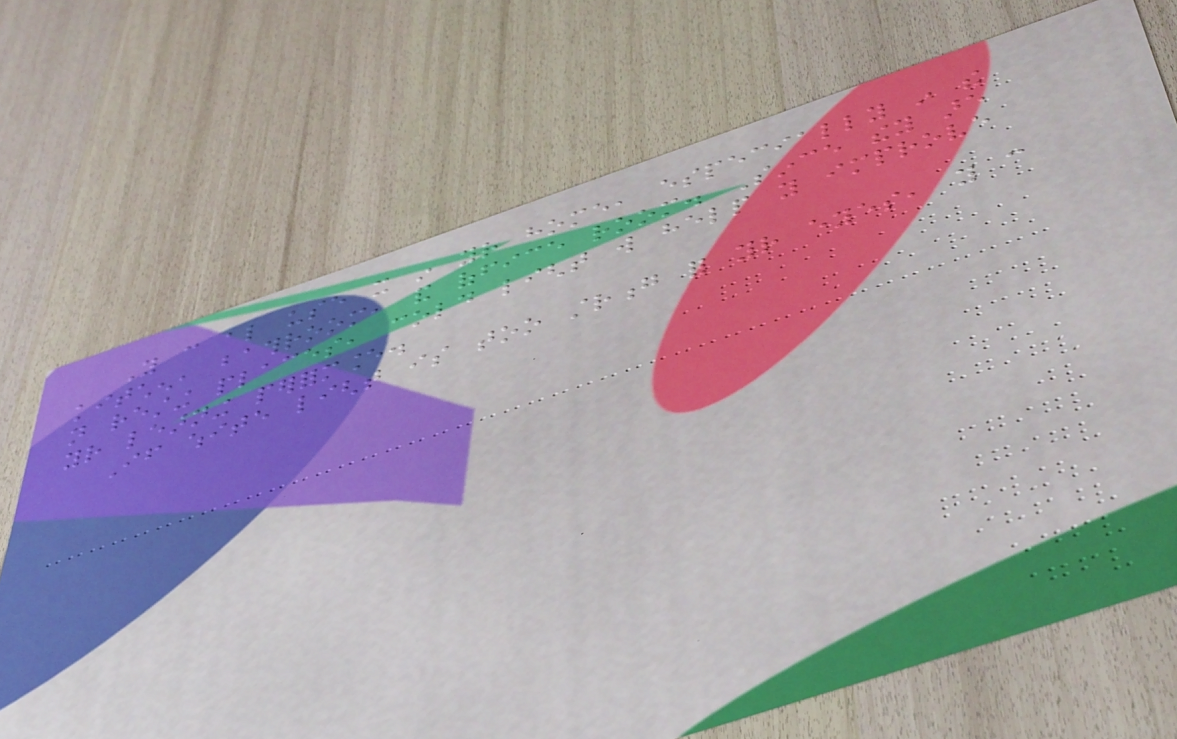You can also use it in your home, especially in the
kitchen, bathroom, and office room. Since they are
not resting places, cold light will help you improve
your learning performance.
If white light is too strong for your eyes, you can
